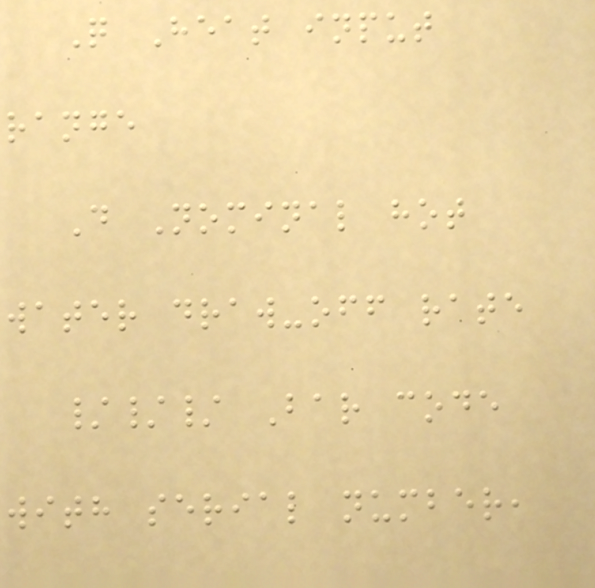Q Heat input
range
D Nominal hot
water draw-off rate
/// Bar code
with serial number,
